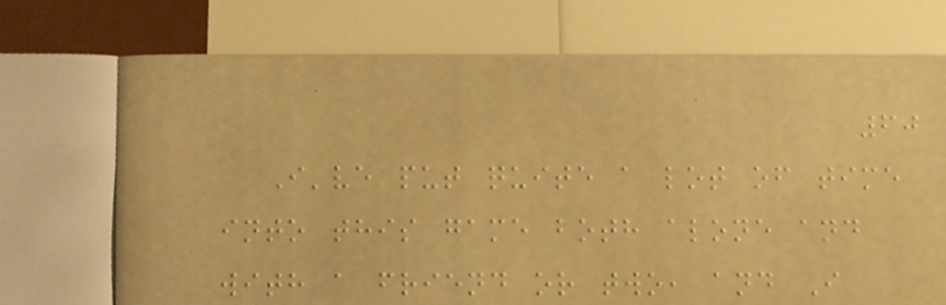60
I've put quite a lot of time
into this game both alone and
with a friend or two, and I
